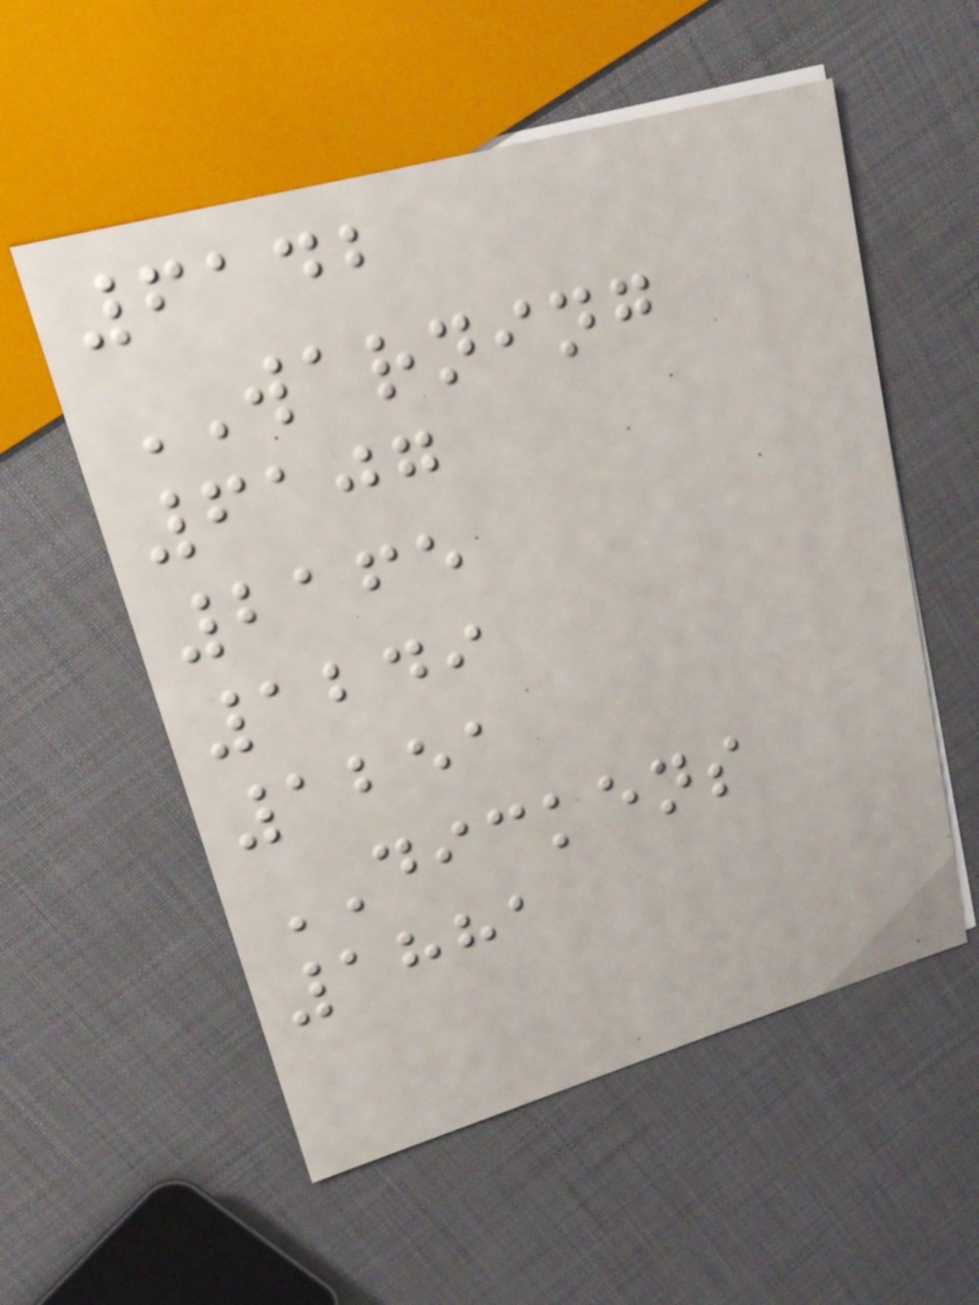6142
WARNING
6107
2165
1249
1251
DICKENS
1881
